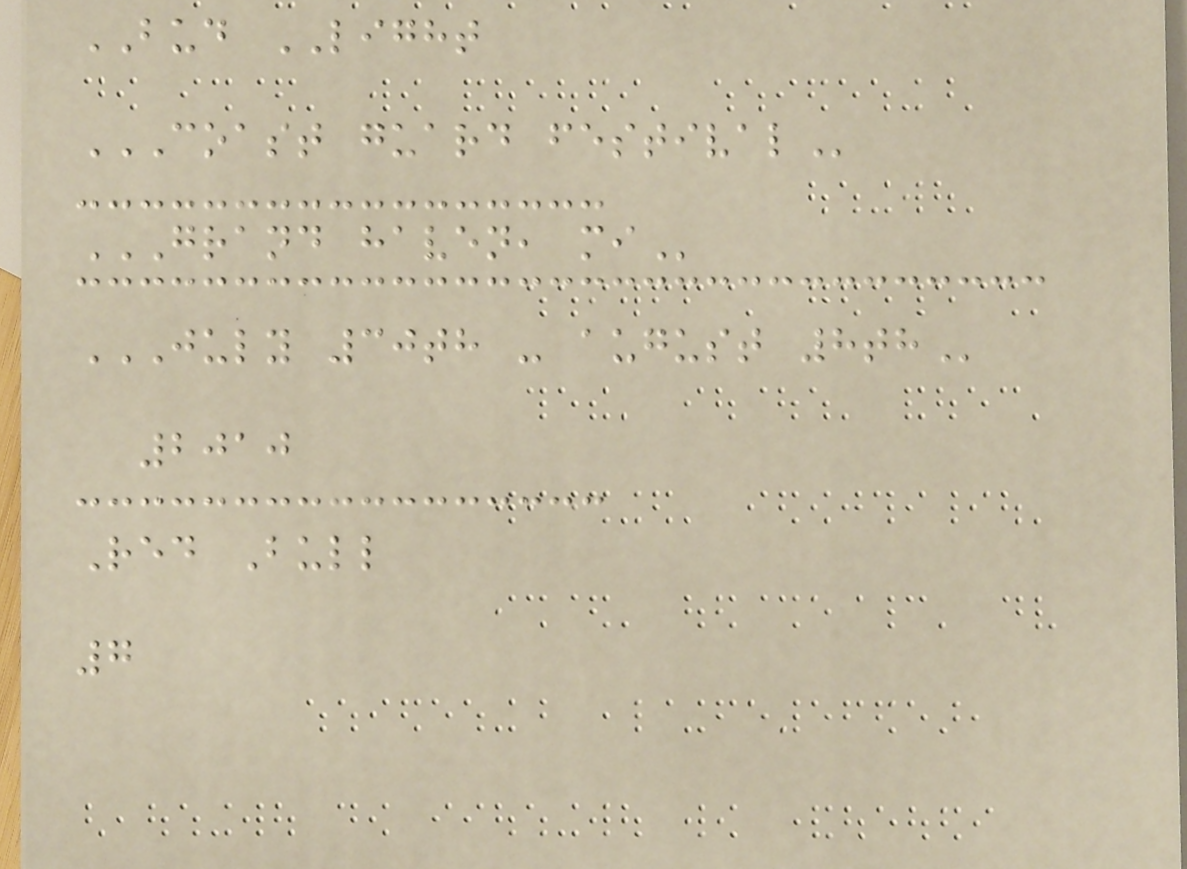BUD LIGHT
COAST GUARD FESTIVAL
GRAND HAVEN, MI
JULY 30TH - AUGUST 8TH
2010
Red Bull
7
